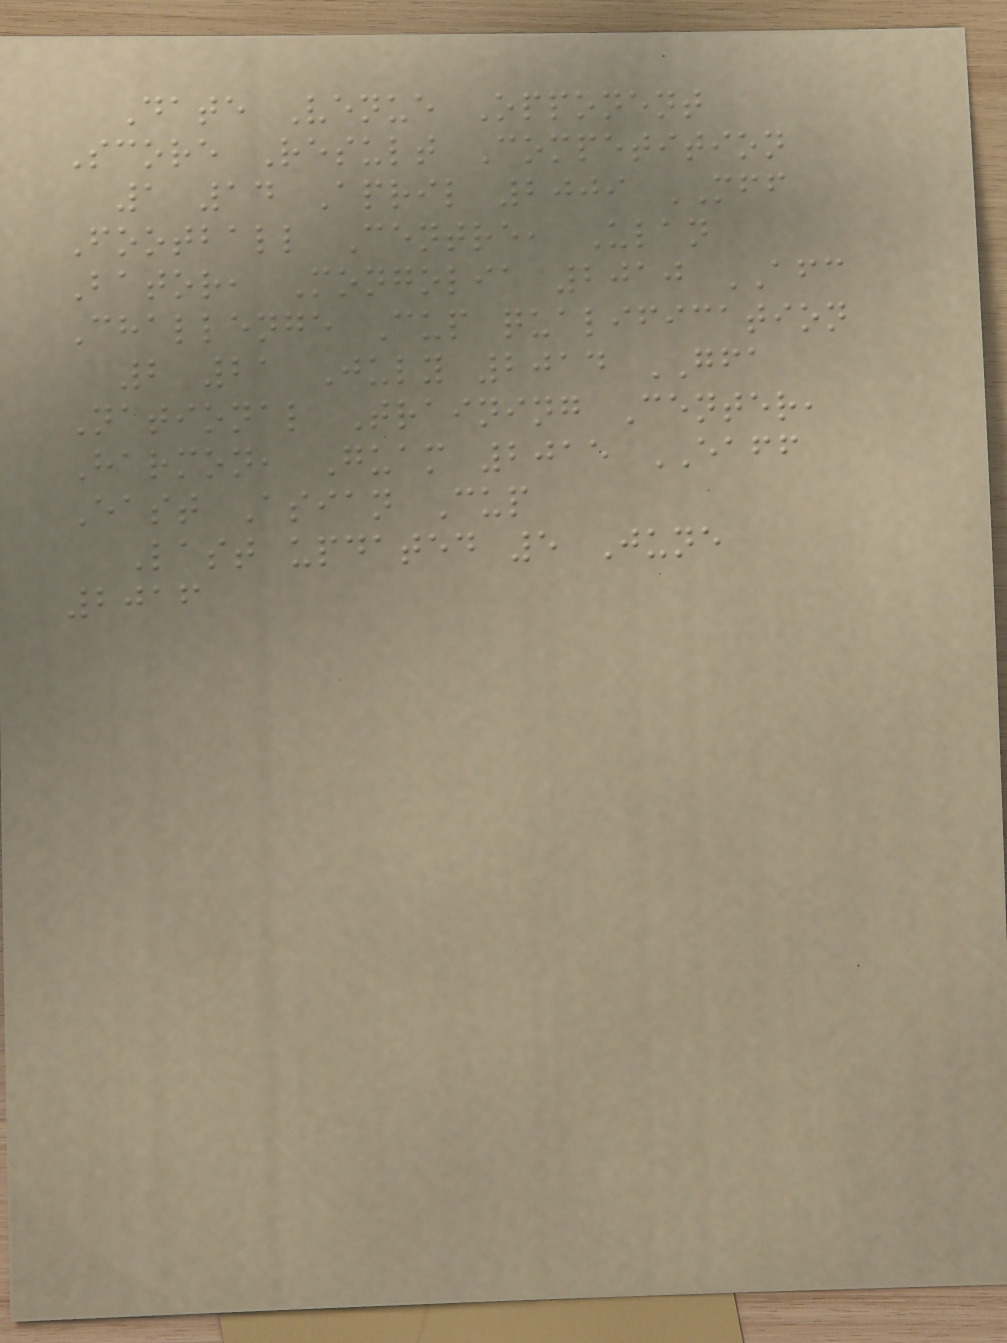Date Venue Opponent
Score Result Competition
1 14 April 2009 MFF
Football Centre, Ulan
Bator, Mongolia 2010 AFC
Challenge Cup qualification
2 21 July 2014 GFA
National Training Center,
Harmon, Guam 2015 EAFF
East Asian Cup
Last updated 5 June
2016
